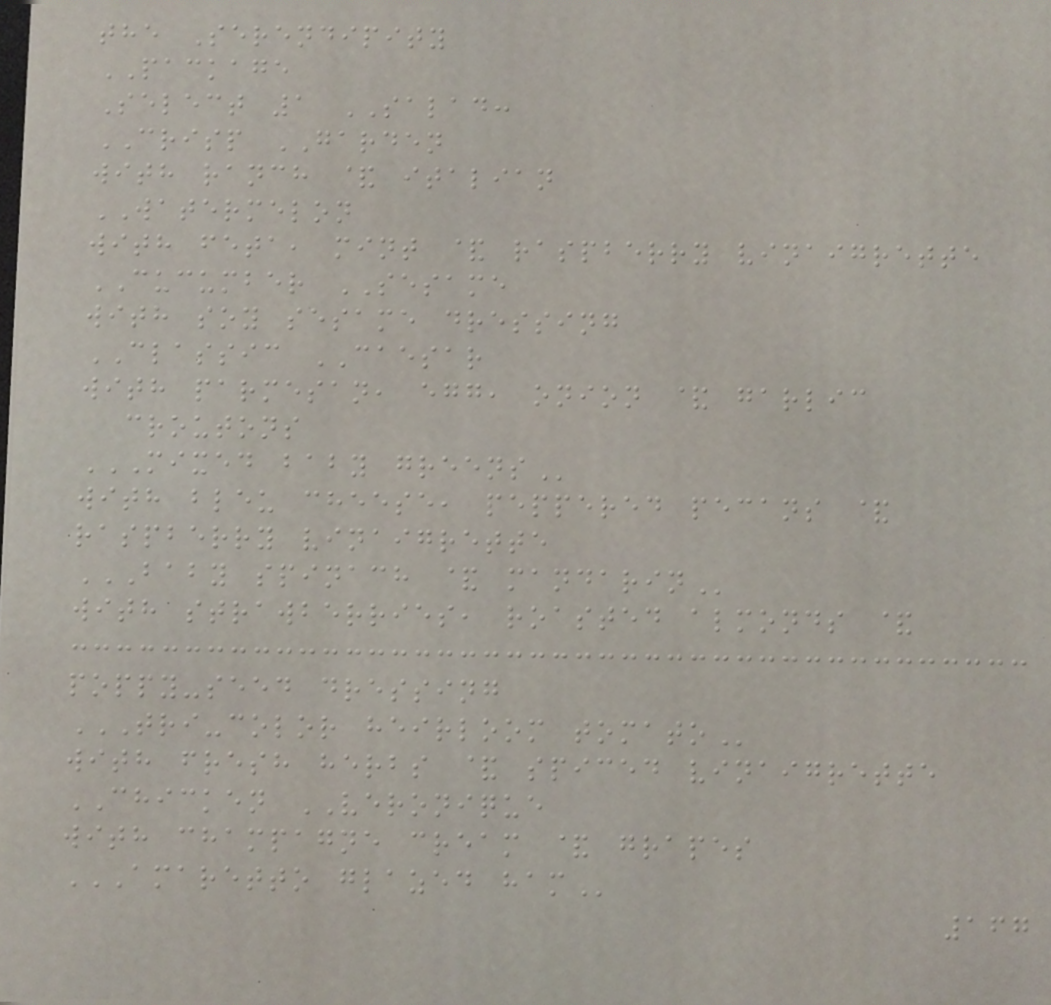the Serendipity
PACKAGE
Select 1 SALAD:
CRISP GARDEN
with ranch & italian
WATERMELON
with feta, mint & raspberry vinaigrette
CUCUMBER SESAME
with soy sesame dressing
CLASSIC CAESAR
with parmesan, egg, onion & garlic
croutons
MIXED BABY GREENS
with bleu cheese, peppered pecans &
raspberry vinaigrette
BABY SPINACH & MANDARIN
with strawberries, roasted almonds &
poppy-seed dressing
TRI-COLOR HEIRLOOM TOMATO
with fresh herbs & spiced vinaigrette
CHICKEN VERONIQUE
with champagne cream & grapes
AMARETTO GLAZED HAM
167
